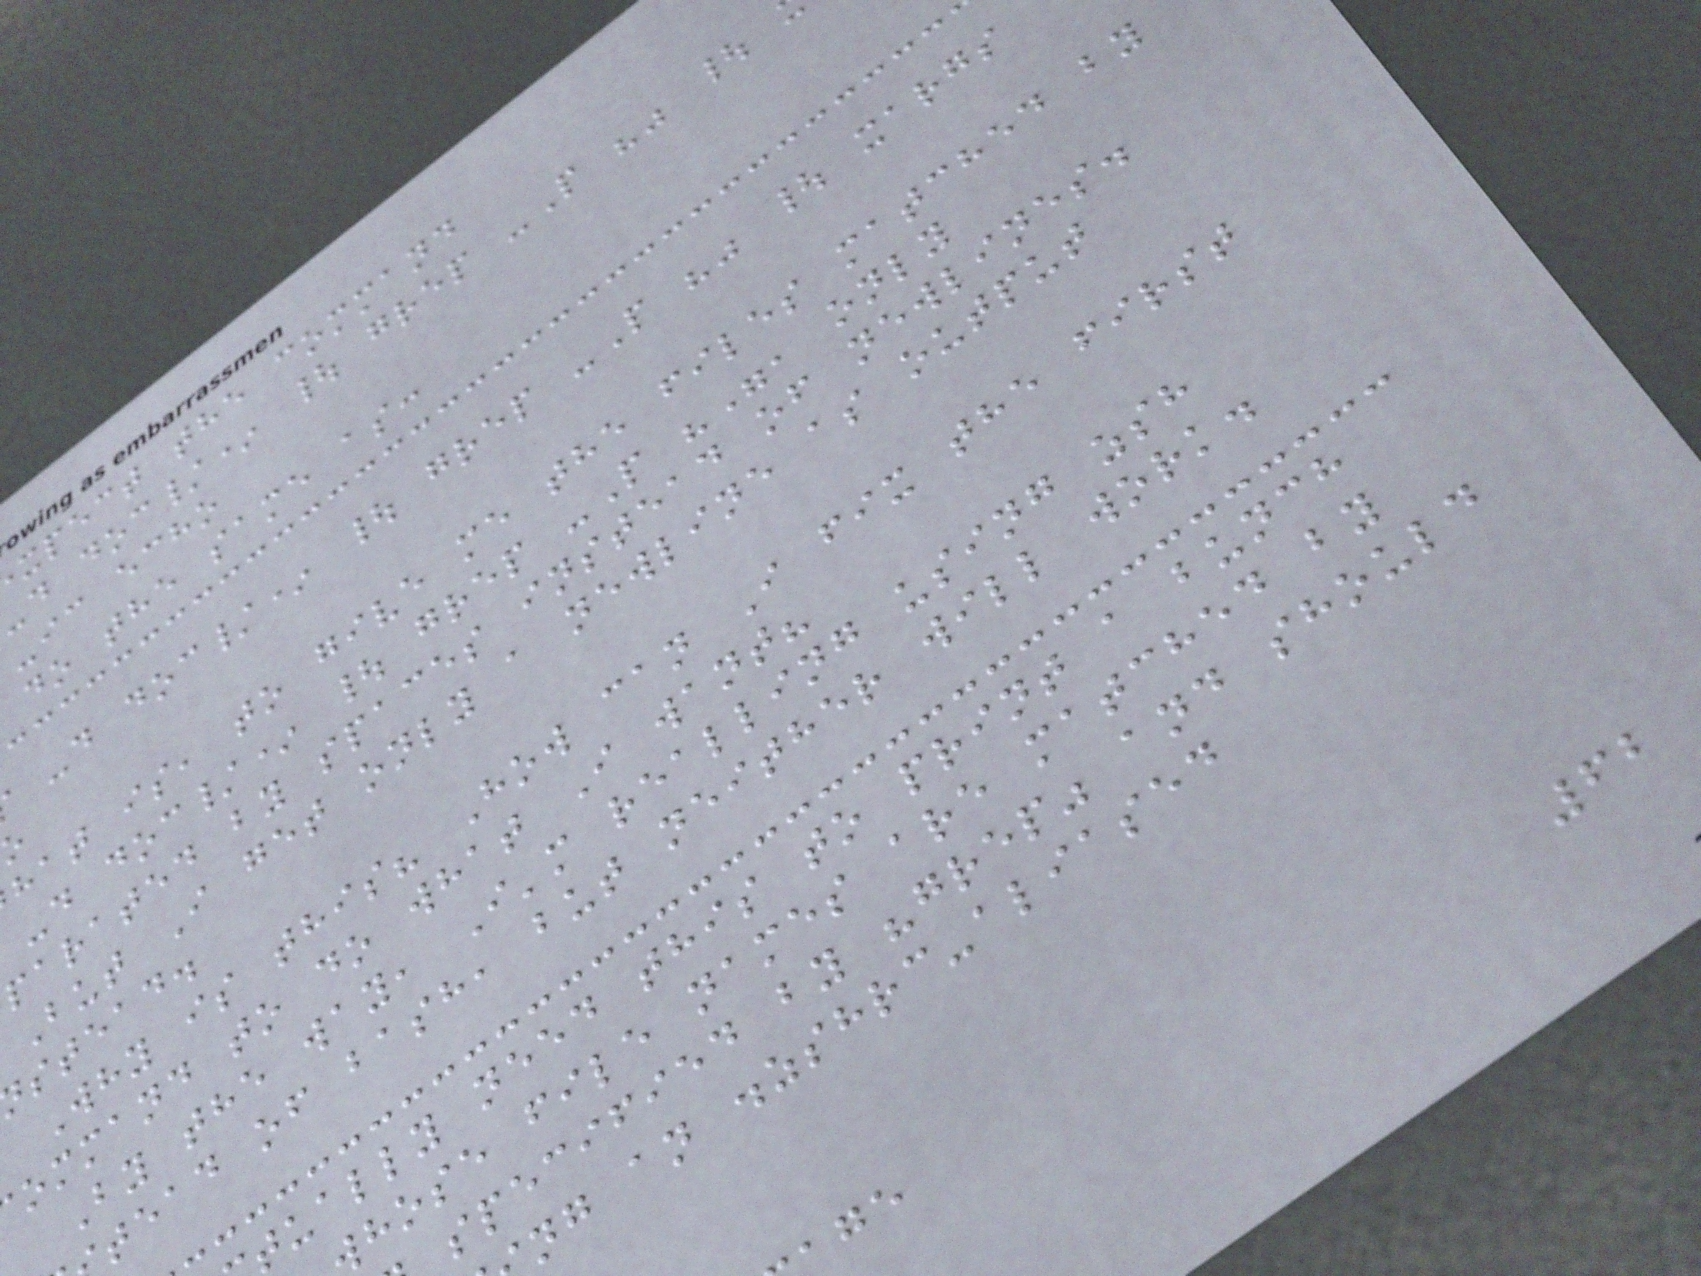xpect the command
-ic echo
do the same as:
-d doc/* | grep -P "" | xargs
hat is, to give me the files matched by
-d doc/* | grep -P "", only
parated by spaces instead of newlines.
But I get only a newline as output
stead.
Why is this? How can I fix the first
ommand to do what I want?
By the way, I'm realling using zsh
tead of bash, but neither will work.
tually need this to print a bunch
hose file names are matched by
specified by "grep" and should
ng an .zshrc-aliased
62
